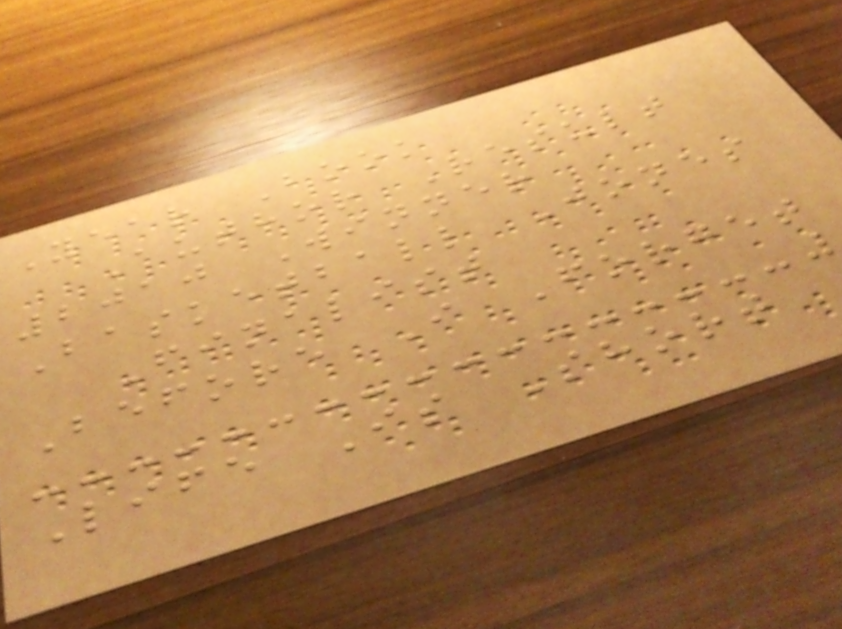Year Book
Author Result
2010 Winner
Basketball Jones
Finalist
Before I Forget
Life Is Short
